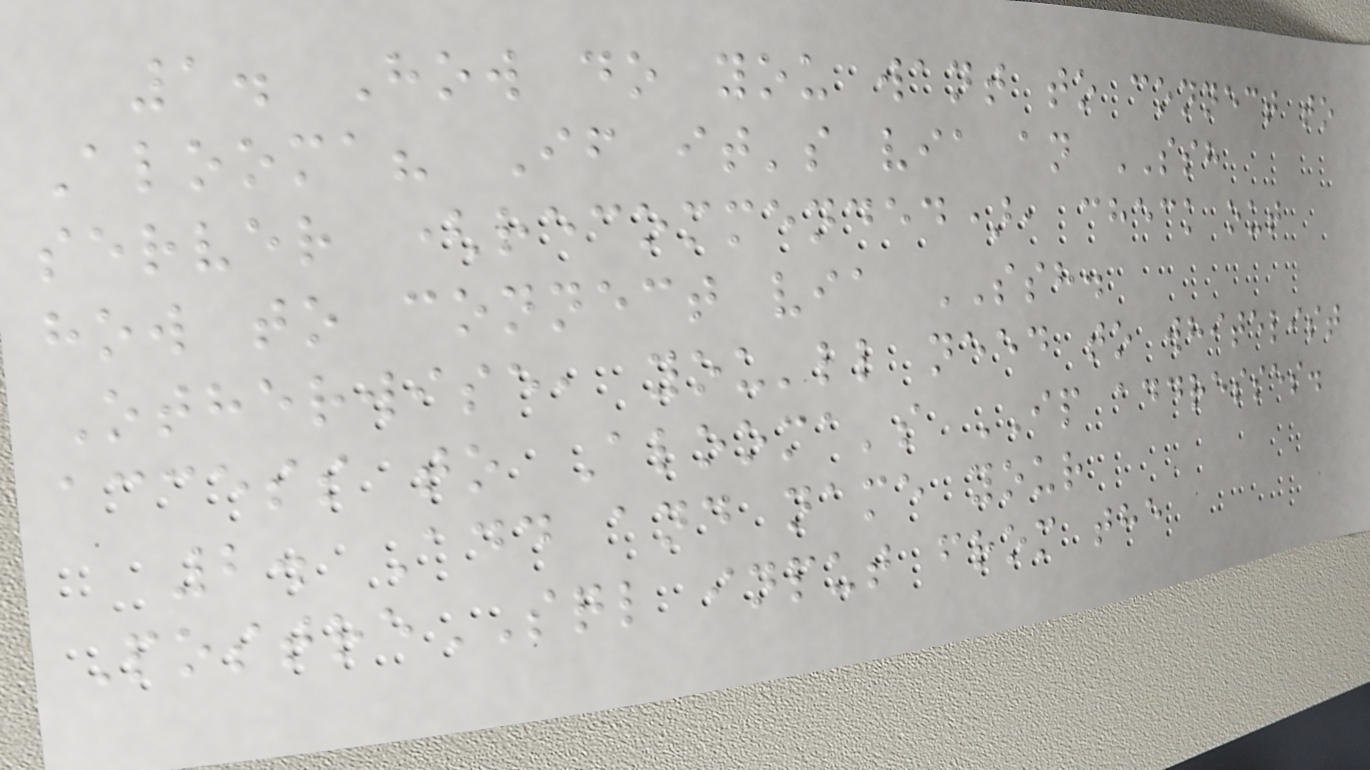1. How do you want to connect to
Alooma? If it's via an SSH
server (recommended), check out
how to connect via SSH.
Otherwise, you'll need to whitelist
access to Alooma's IP addresses.
2. Add and name your
PostreSQL input from the
